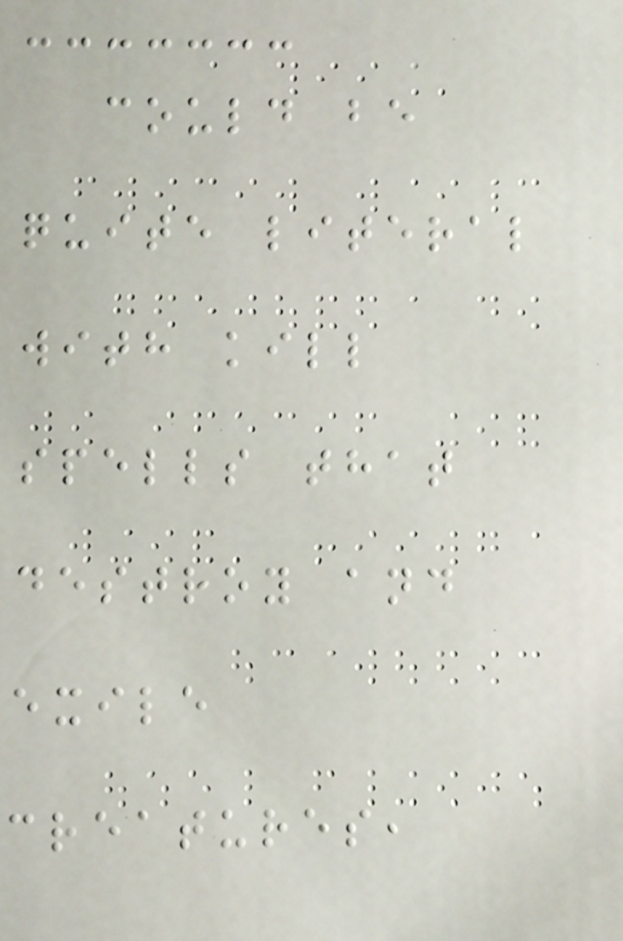could be
quite literal
with kill
spells that
destroy and
exile
creatures,
